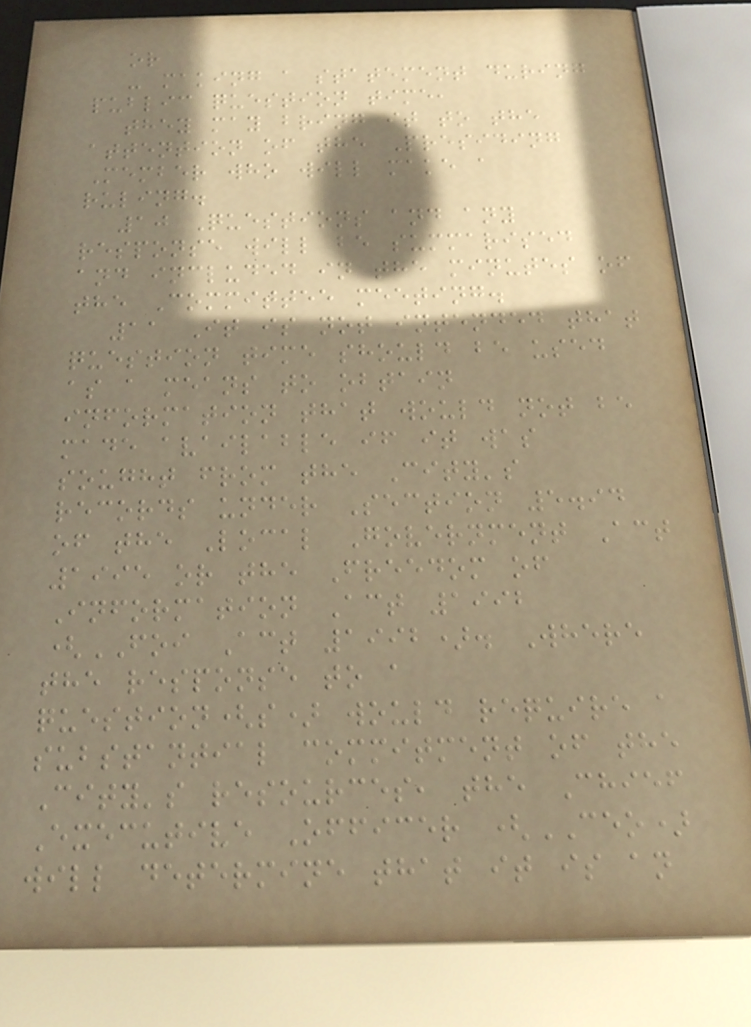or
- making a statement during
public question time,
they may bring it to the
attention of the Presiding
Member who will make a
ruling.
10 Questions and any
response will be summarised
and included in the minutes of
the Committee meeting.
11 It is not intended that
question time should be used
as a means to obtain
information that would not be
made available if it was
sought from the City's
records under Section 5.94
of the Local Government Act
1995 or the Freedom of
Information Act 1992
(FOI Act 1992). Where
the response to a
question(s) would require a
substantial commitment of the
City's resources, the Chief
Executive Officer (CEO)
will determine that it is an
